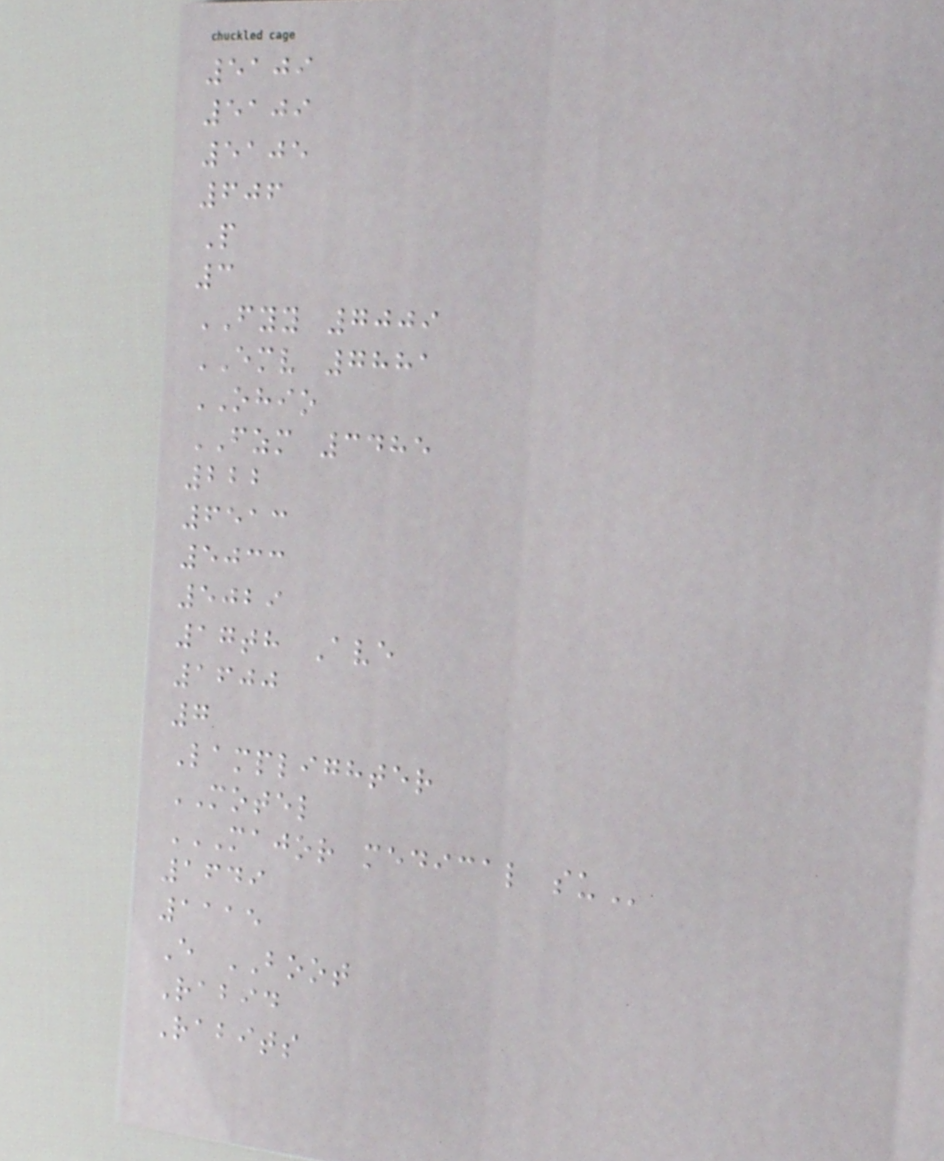5109
5109
5105
606
P
3
FYY 7009
EMV 7881
OHIO
FZM 3485
222
6513
5033
5029
17th Ave
1600
7
Lamplighter
MOTEL
MAJOR MEDICAL SU
1649
1115
E BOOT
Rabid
Rabits
